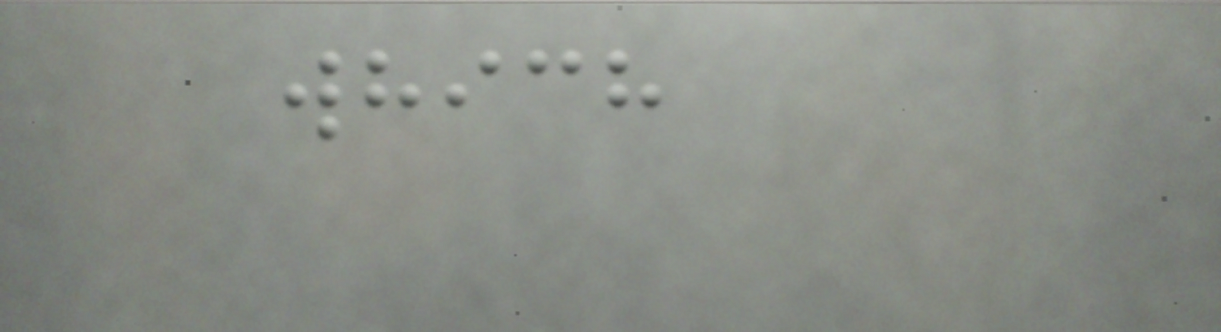which
